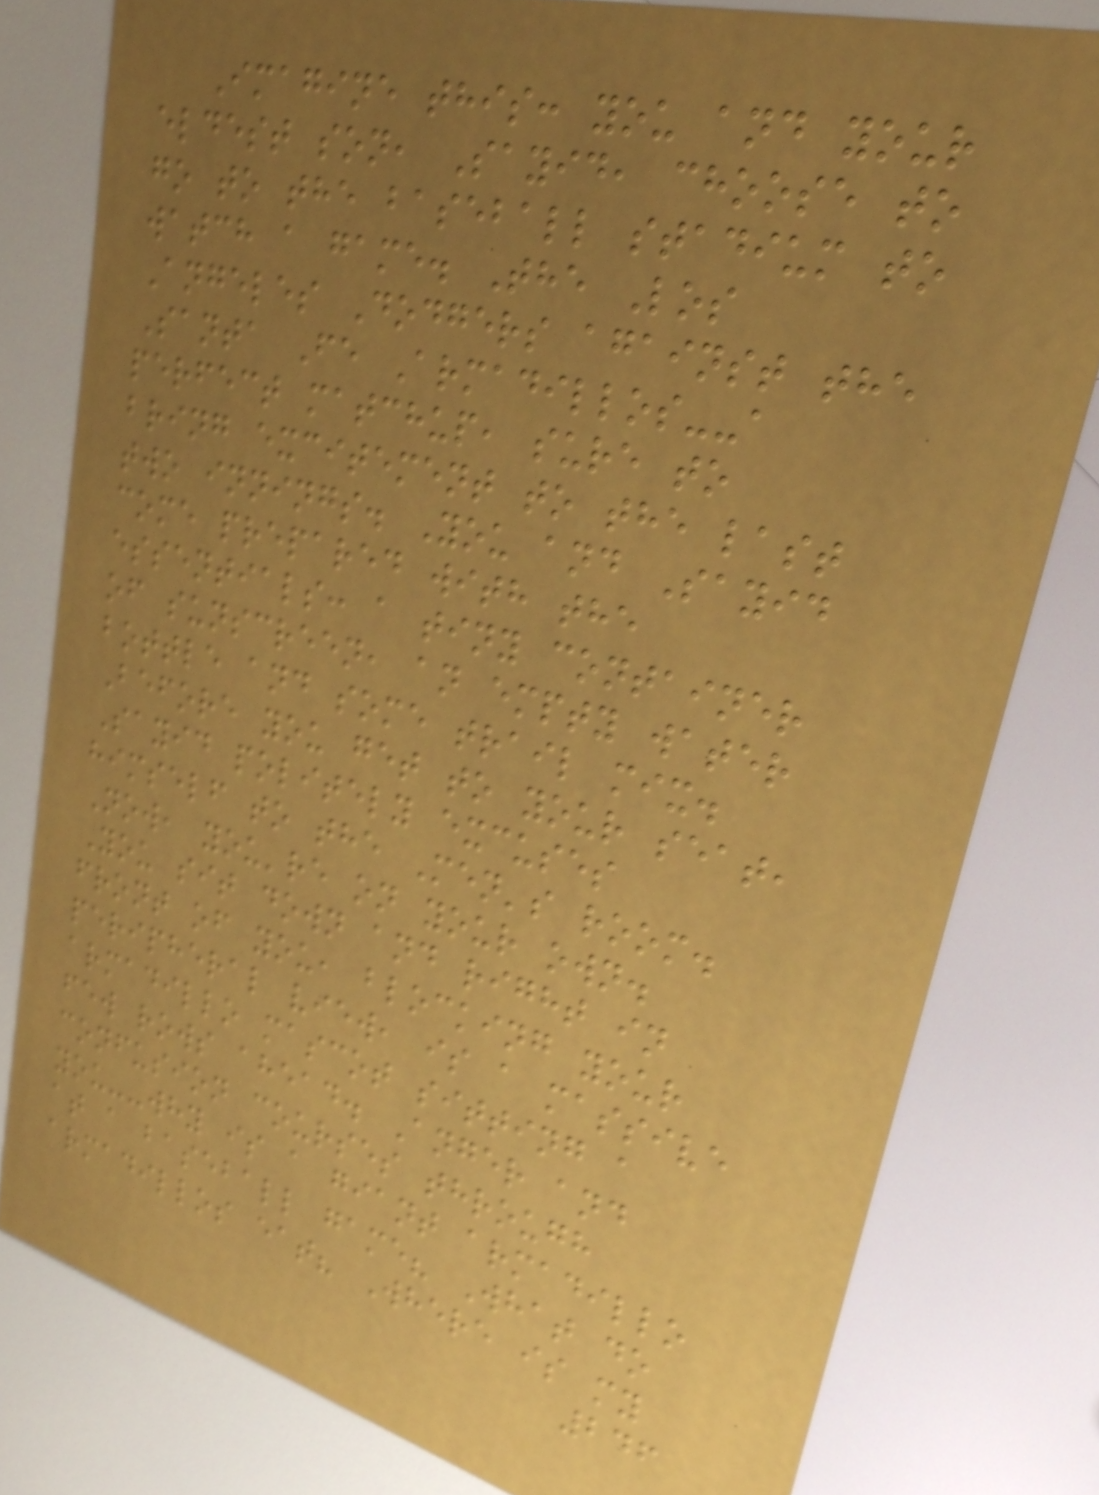Imagine this: you and your
eldest son, Sayid, choose to
go to the baseball stadium to
watch a game. The Los
Angeles Dodgers against the
Santa Fe Armadillos--a
perfect matchup, sure to
bring excitement to the last
two innings. You and Sayid
come prepared with the
essentials: a tiny container
of sunscreen, an empty water
bottle and some trail mix.
Before you get to your seat,
Sayid politely excuses
himself to the Men's room.
Now, you're on your own.
You sit down and right in
front of you, blocking your
peripheral view, is a massive
armadillo mascot sitting a
few rows ahead. Anger and
confusion courses through
you--why is a giant armadillo
at a baseball game? What do
armadillos eat? Where is my
246
